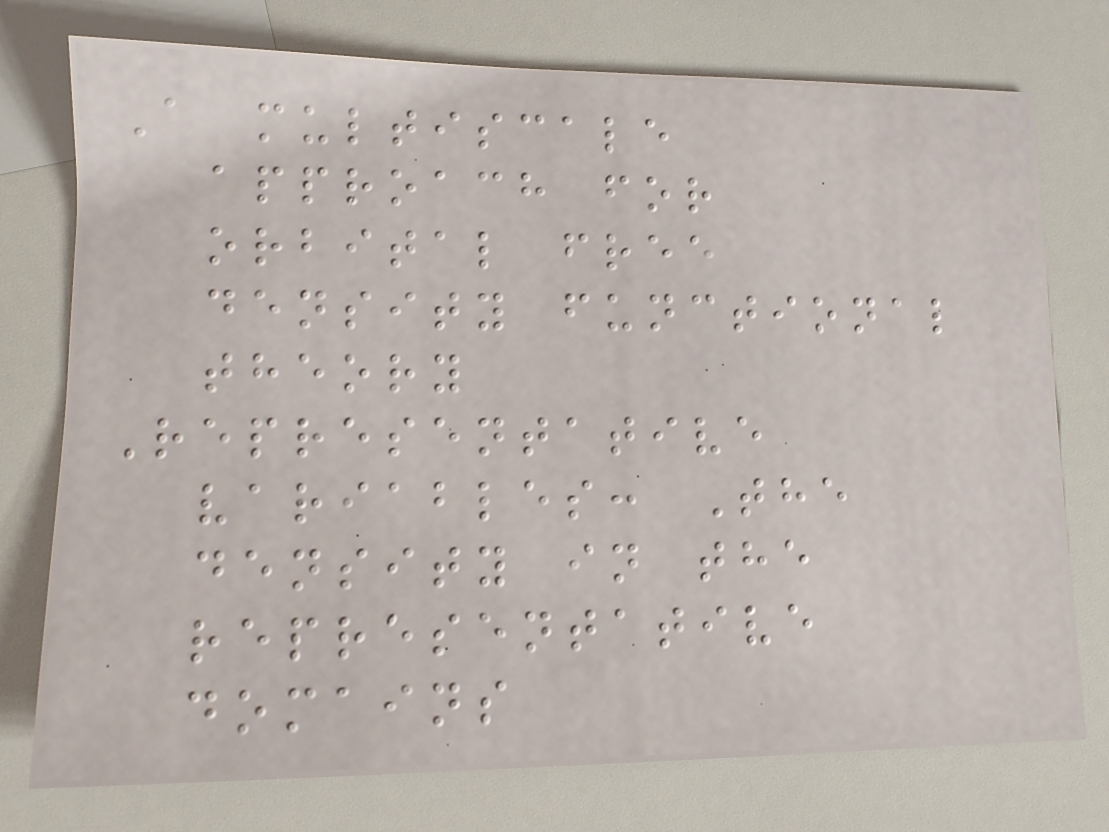A multiscale
approach for
orbital free
density functional
theory
Representative
variables: The
density in the
representative
domains
